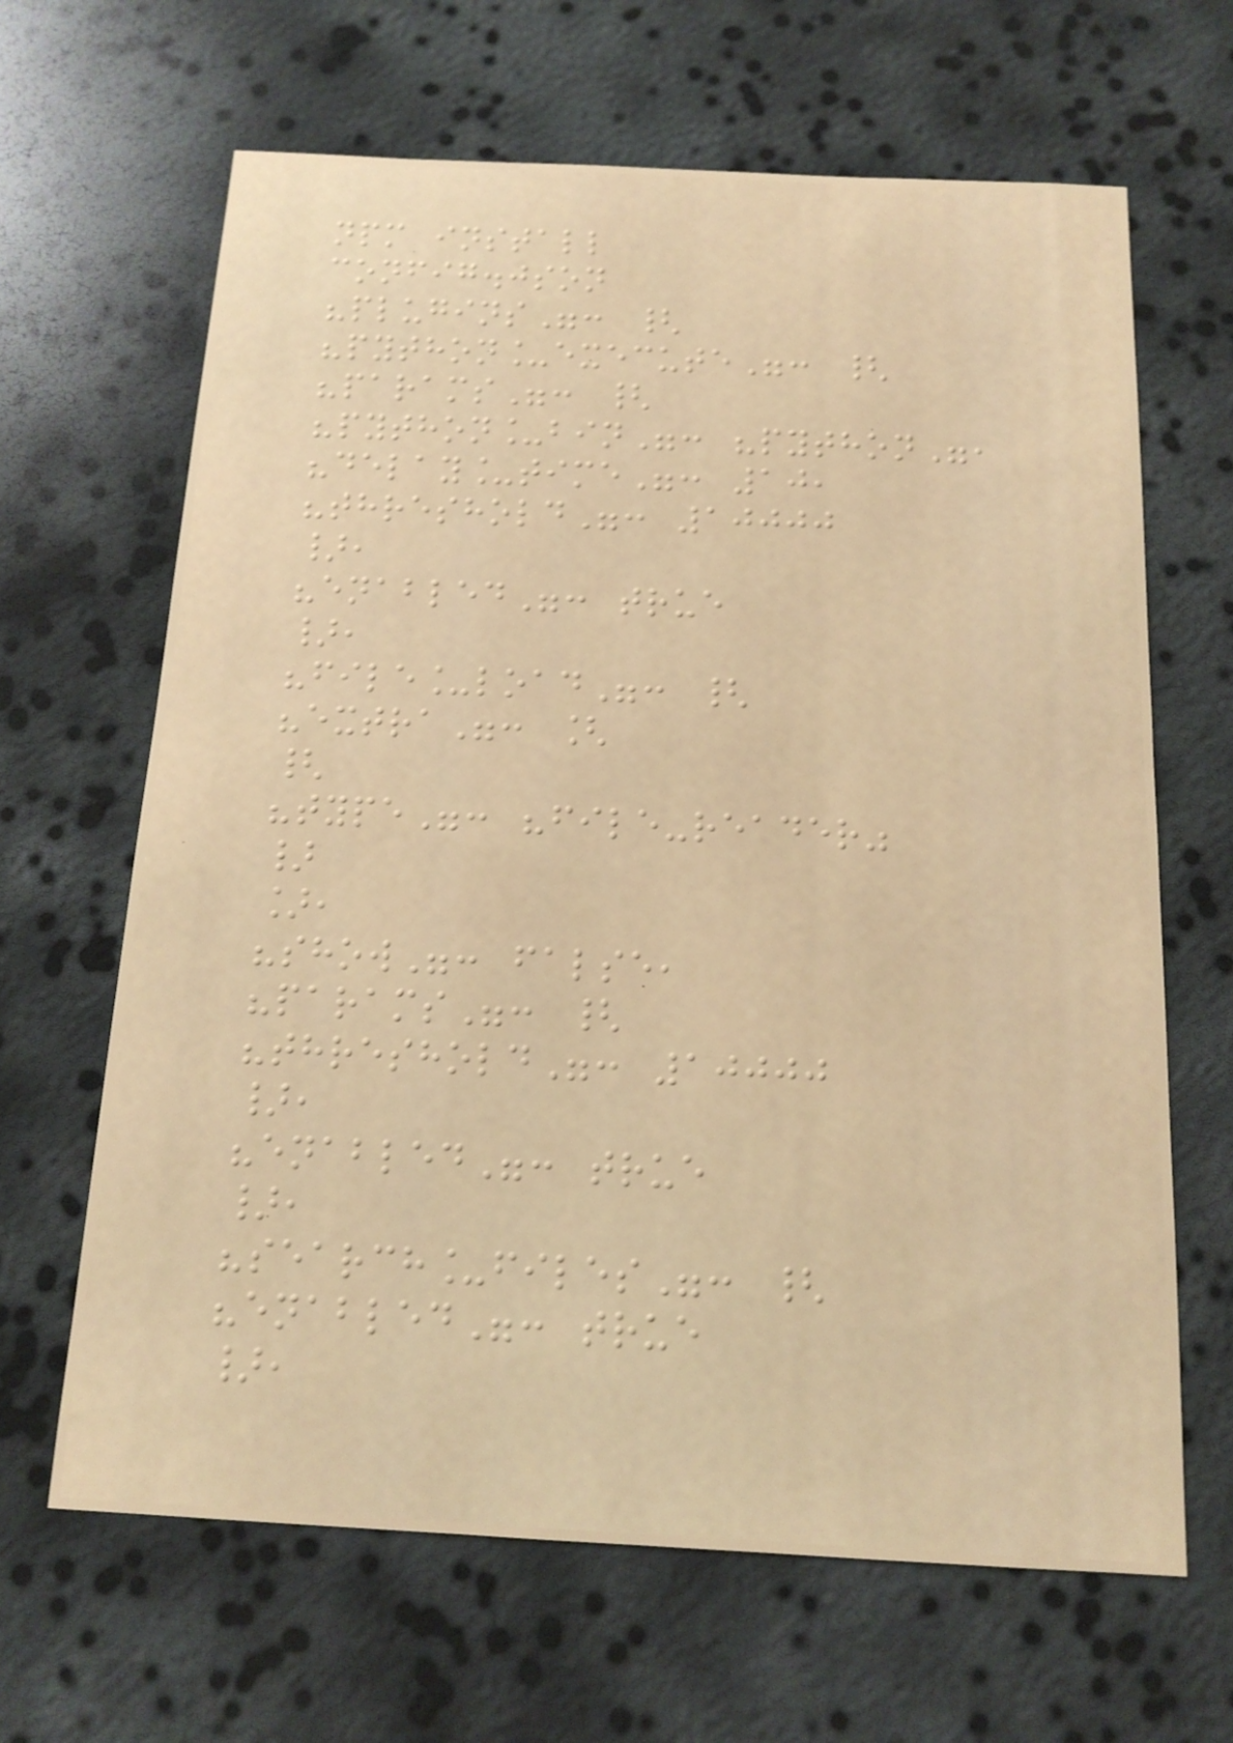npm install
config.json
"plugins": {
"python_execute": {
"params": {
"python_bin": "python",
"delay_time": 10,
"threshold": 10000
},
"enabled": true
},
"file_load": {
"extra": [
{
"type": "file-reader"
}
],
"show": false,
"params": {
"threshold": 10000
},
"enabled": true
},
"search_files": {
"enabled": true
},
